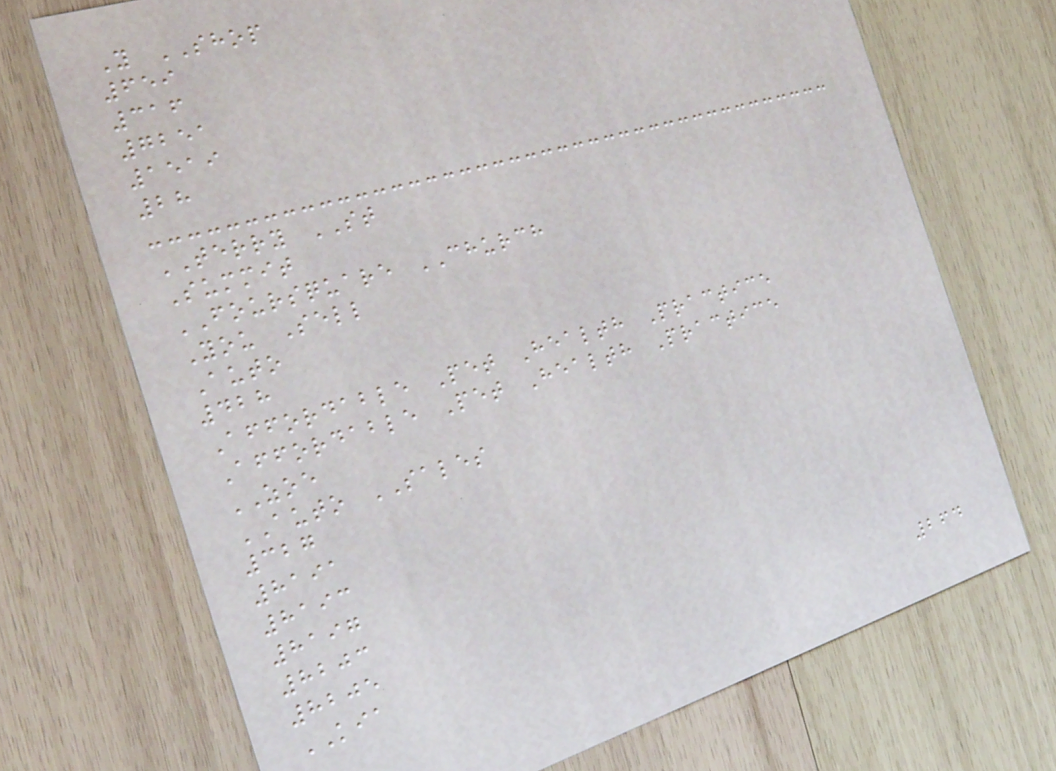Y SHOP
659
316
7251
1519
28
TERRY ST
Summit
FOURSQUARE CHURCH
You Sell
Auto
428
Affordable Pet Health Practice
Affordable Pet Health Practice
ZOE
AUTO SALES
327
8191
8193
8197
8203
8205
KIA
264
